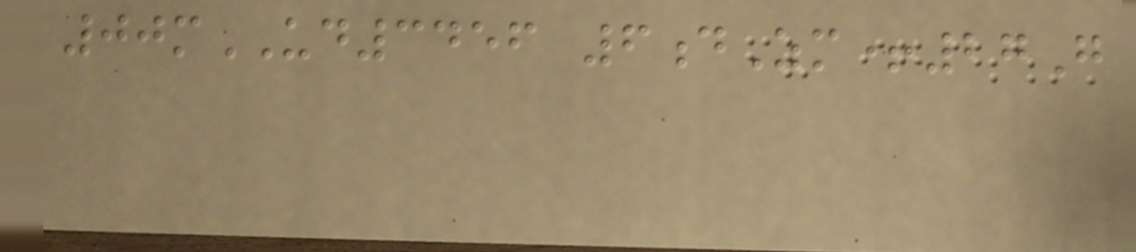00mUD3456 6dZm+27G
